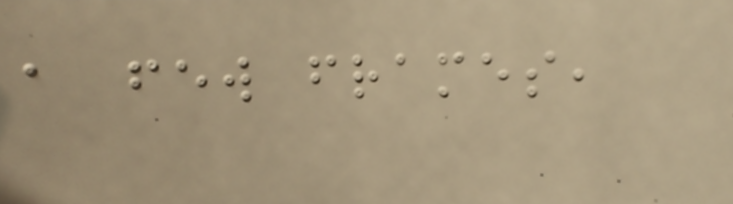a few frames,
